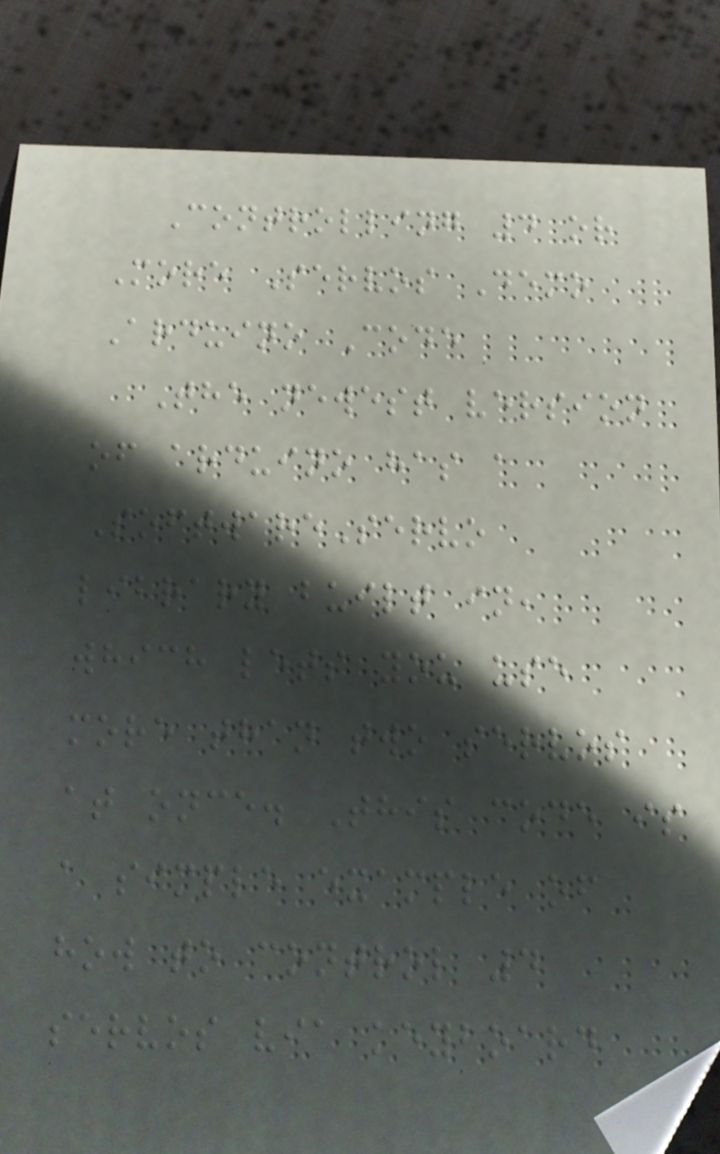Controlling 4 or
More Servos Demo
Arduino Code
The newest version
of arduino has a
SoftwareServo
library built in,
which lets you use
more than two servos
at once. This code is
a simple example of
how to control 4
servos via keyboard
